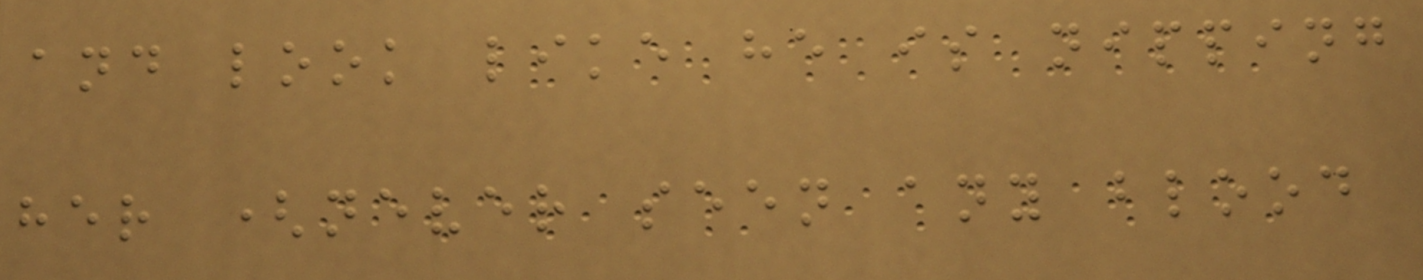and look like he is nipping
her (never seen any blood
